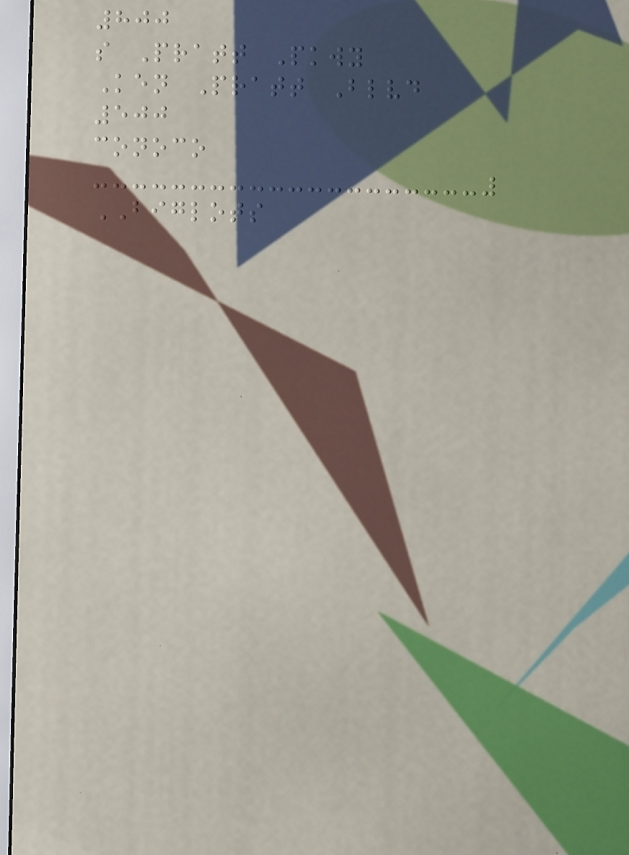800
s Pratt Pkwy
Ken Pratt Blvd
500
conoco
BIGLOTS
